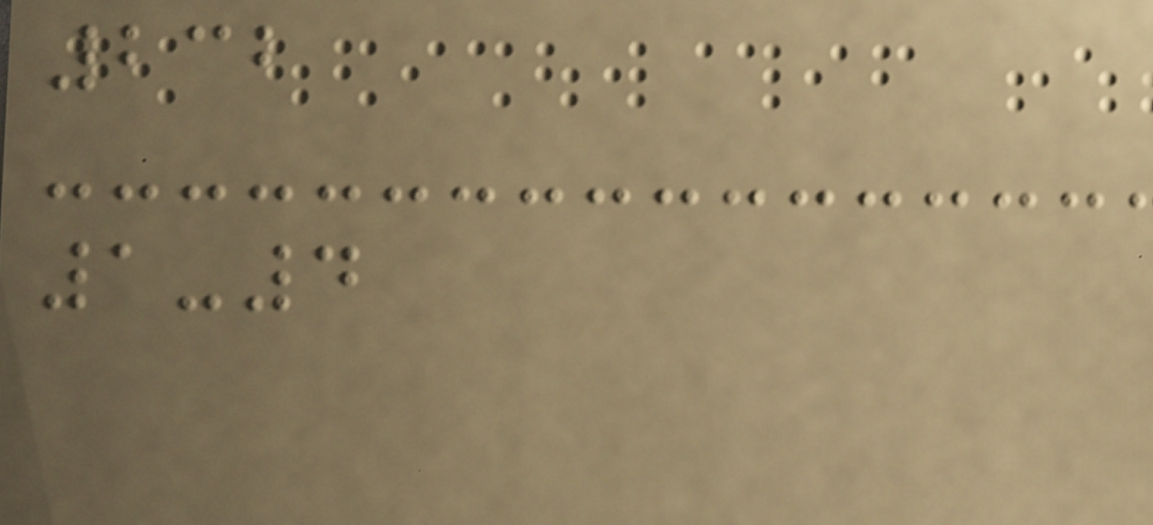232
1-4
